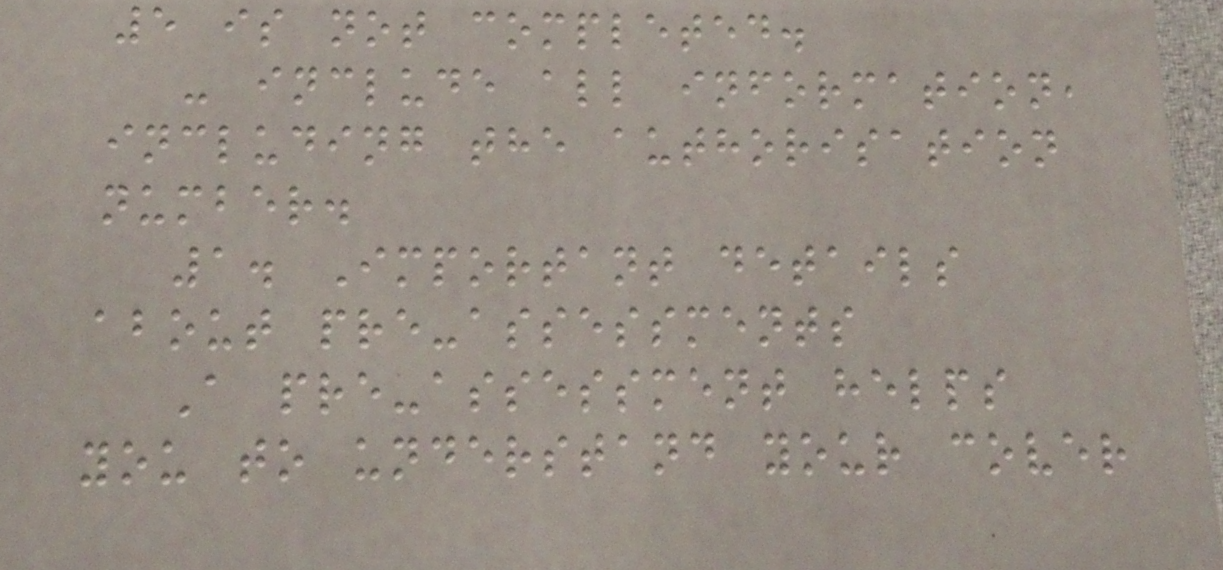5 is not completed.
- include all information,
including the authorisation
number.
1. Important details
about pre-assessments
A pre-assessment helps
you to understand your cover
